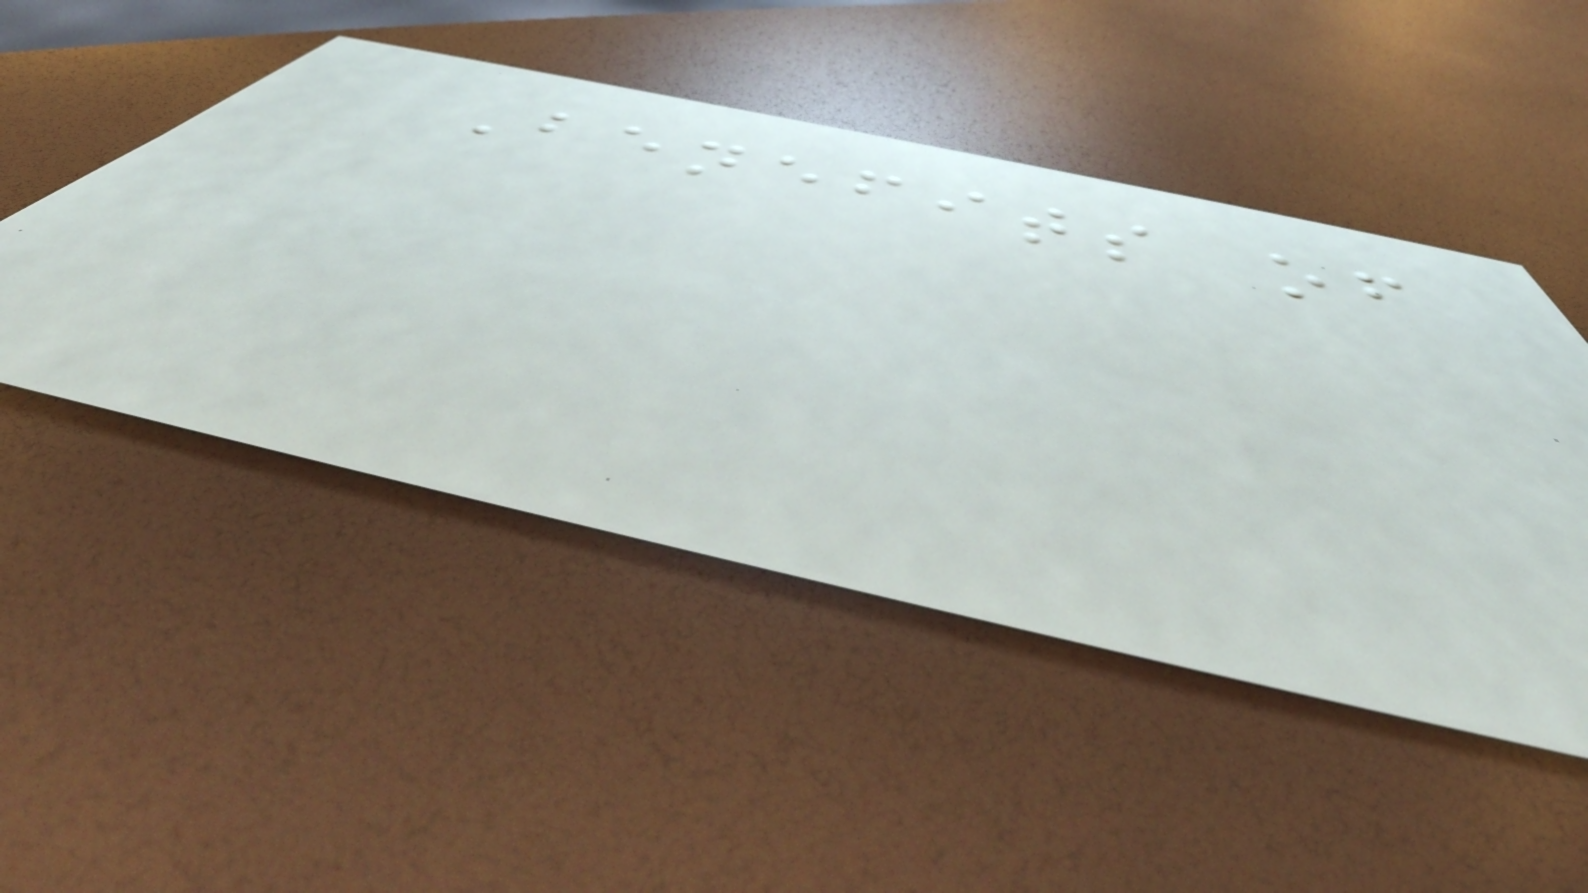Benefits of
